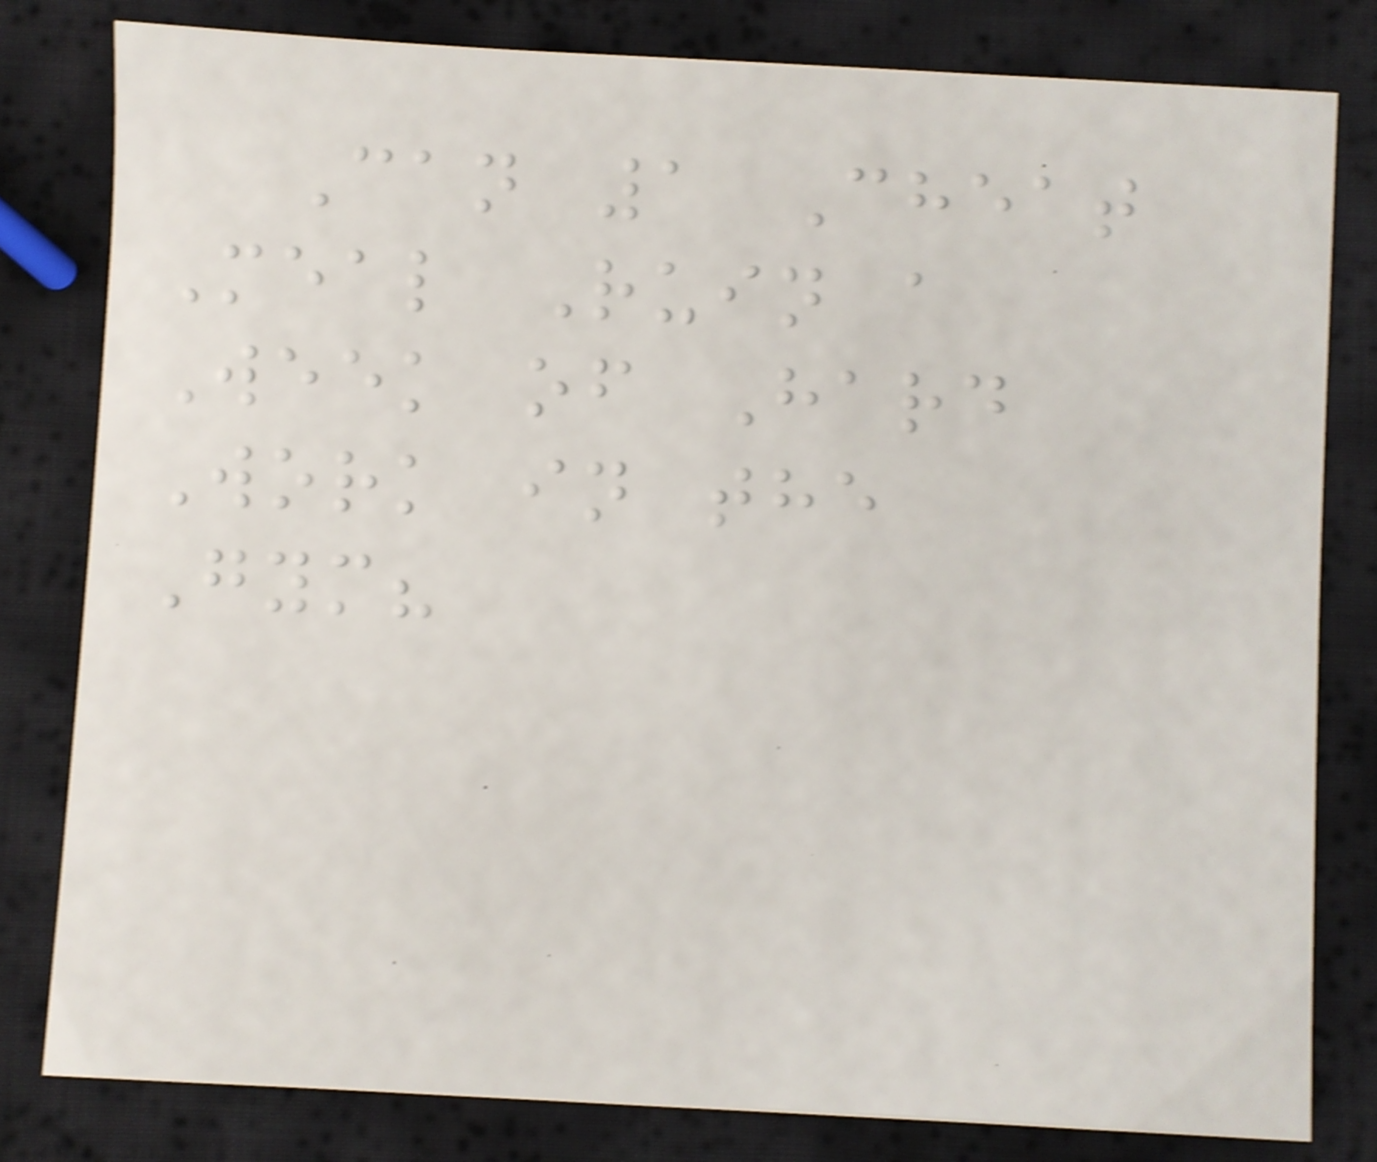Can 1 Cheat
Meal Ruin a
Week of Hard
Work in the
Gym?
